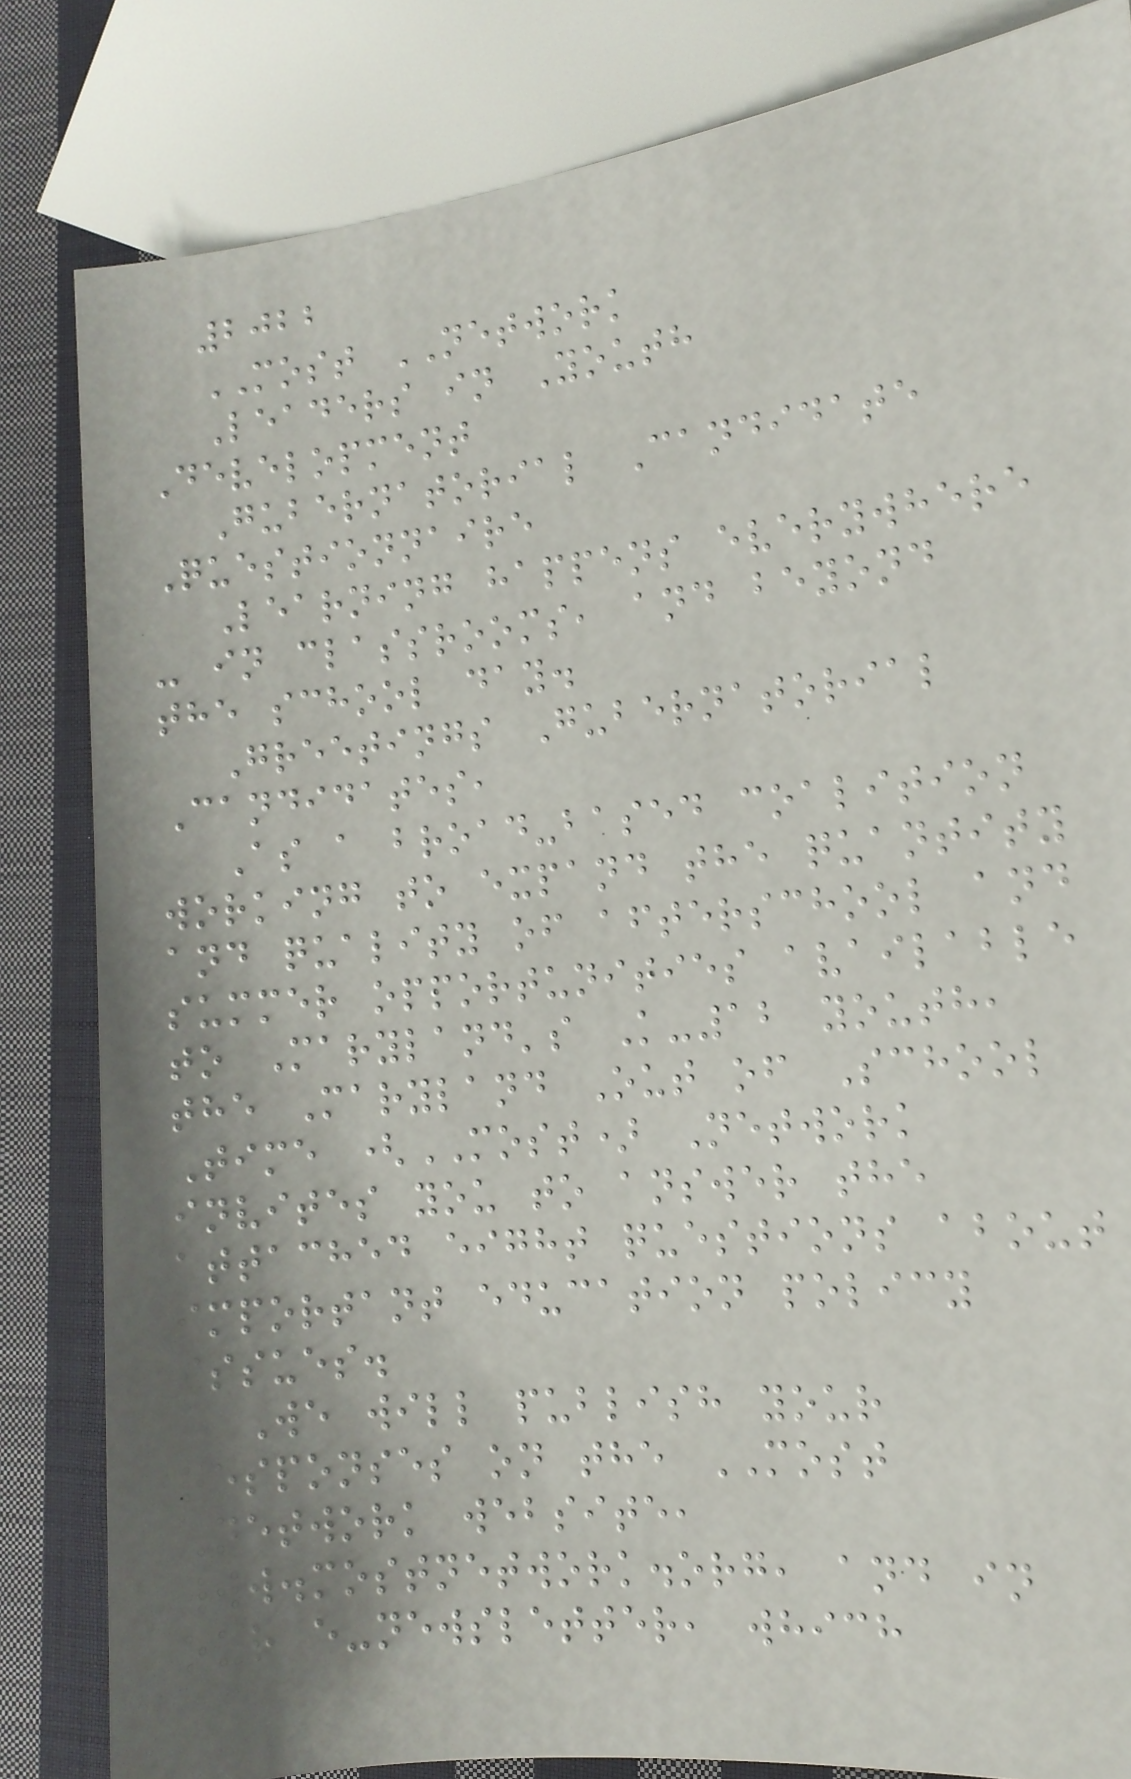2022
MOST NETWORK
Leaders in Youth
Development
Gubernatorial Candidate
Questionnaire
Learning happens everywhere
- in classrooms, and beyond
the school day.
Greetings Gubernatorial
Candidates,
As a broad-based coalition
working to expand the quantity
and quality of afterschool and
summer opportunities available
to Maryland's K-12 youth,
the Maryland Out of School
Time (MOST) Network
invites you to answer the
attached eight questions about
important education policy
issues.
We will publish your
responses on the MOST
Network website,
www.mostnetwork.org, and in
our e-newsletter, which
